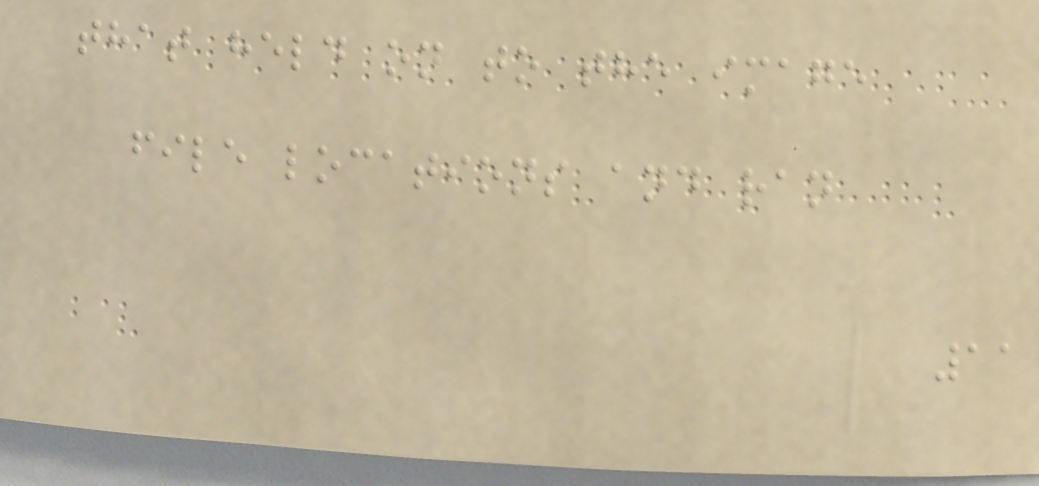that held on to the image
file locations and ran
11
